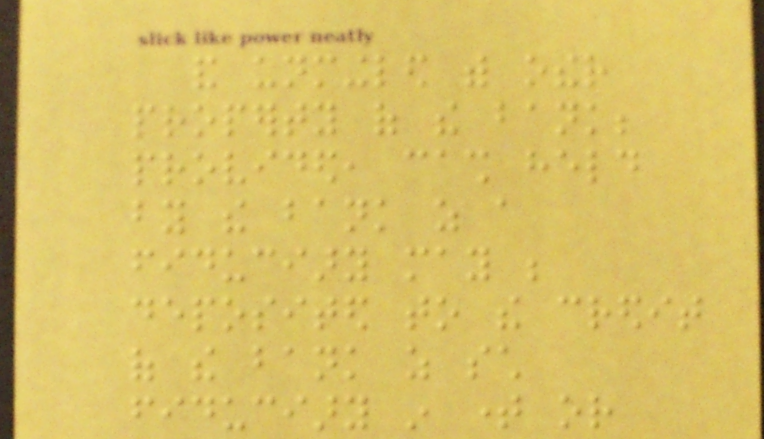and unmingled with other
property of the bank;
provided, cash held
by the bank as a
fiduciary may be
deposited to the credit
of the bank as such
fiduciary in time or
